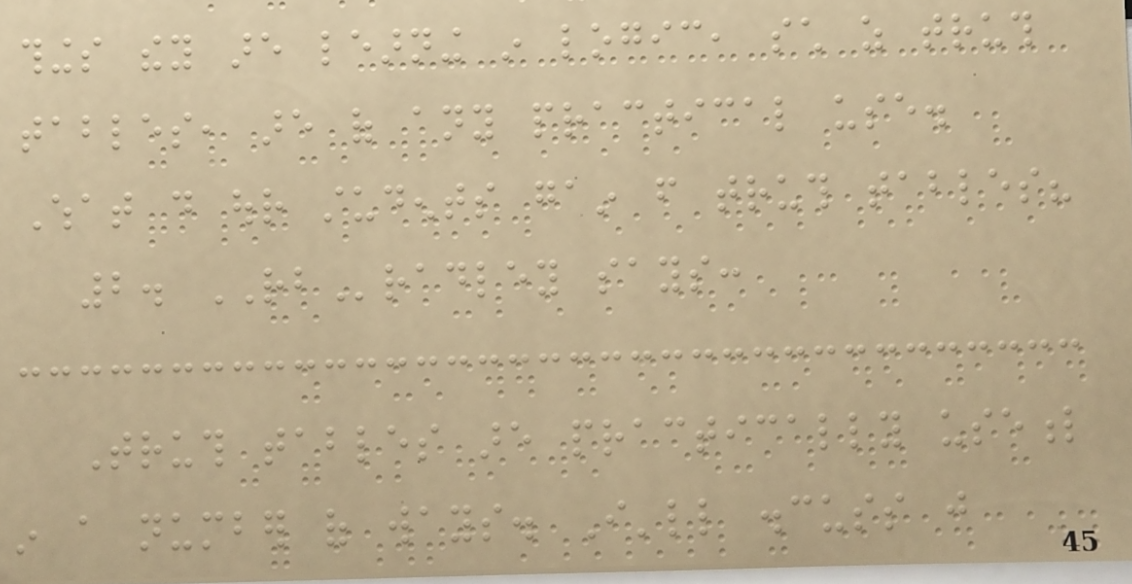things they are learning in logic, such as truth
tables, are of any practical use.
What do our students gain from truth tables?
2. RBradley says:
Truth tables are practically useful
in a number of ways. I'll discuss just
